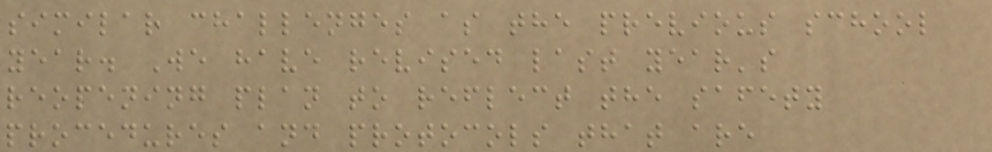similar challenges as the previous school
year. We have revised last year's
reopening plan to reflect the safety
procedures and protocols that are
